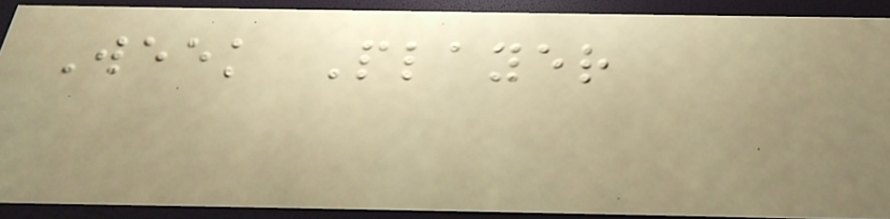Week Player
